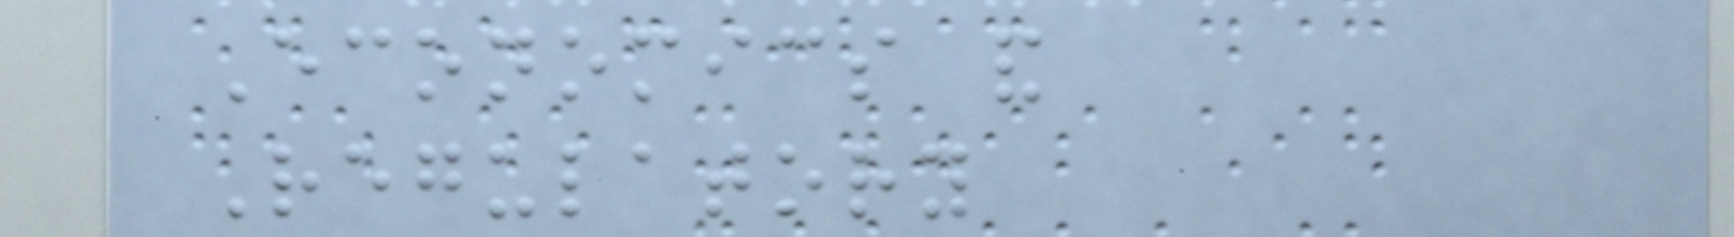Economics and
Regulatory
